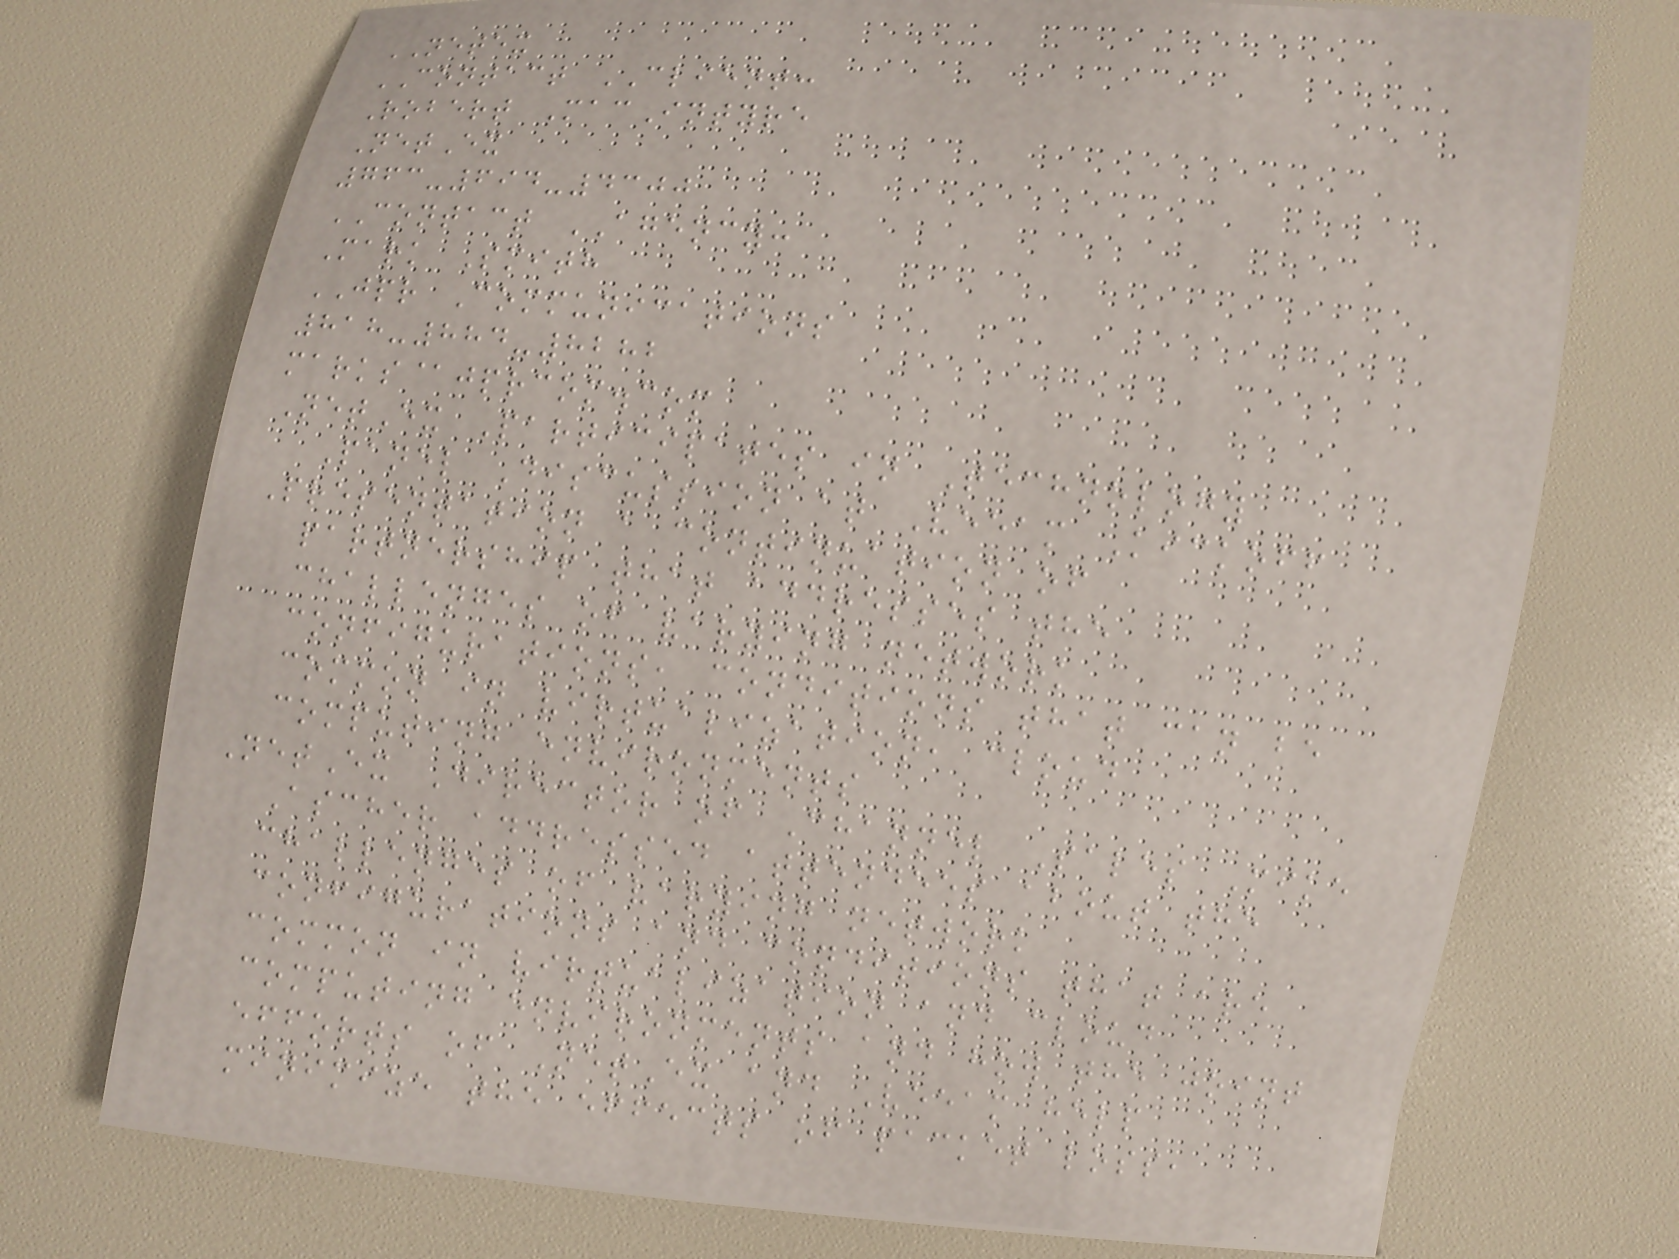NETEX
CONTACT CLIENT:
Robert MacIntyre
NetEx
763-694-4300
CONTACT AGENCY:
Mark Smith
JPR Communications
818-884-8282
marks@jprcom.com
NetEx Participates in Technology
Panel Discussion at Veeam Kickoff
Presentation a continuation of
partnership that addresses the
challenges of varying network
configurations, conditions that can be
common in virtualization, cloud
computing environments
NetEx Director of Channel Sales Mike
Ascher addressed attendees about the
challenges of varying network
configurations and conditions that are
common in virtualization and cloud
computing environments and how the joint
efforts of NetEx and Veeam help
minimize the effects of packet loss,
